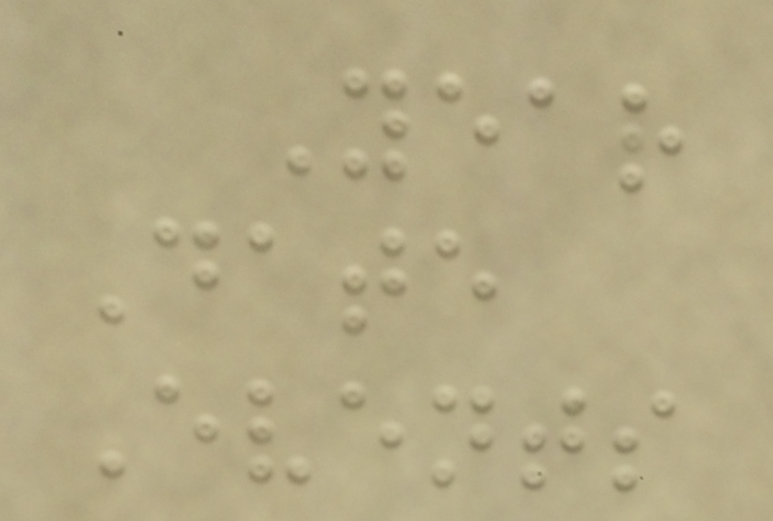Year
Date
Events
